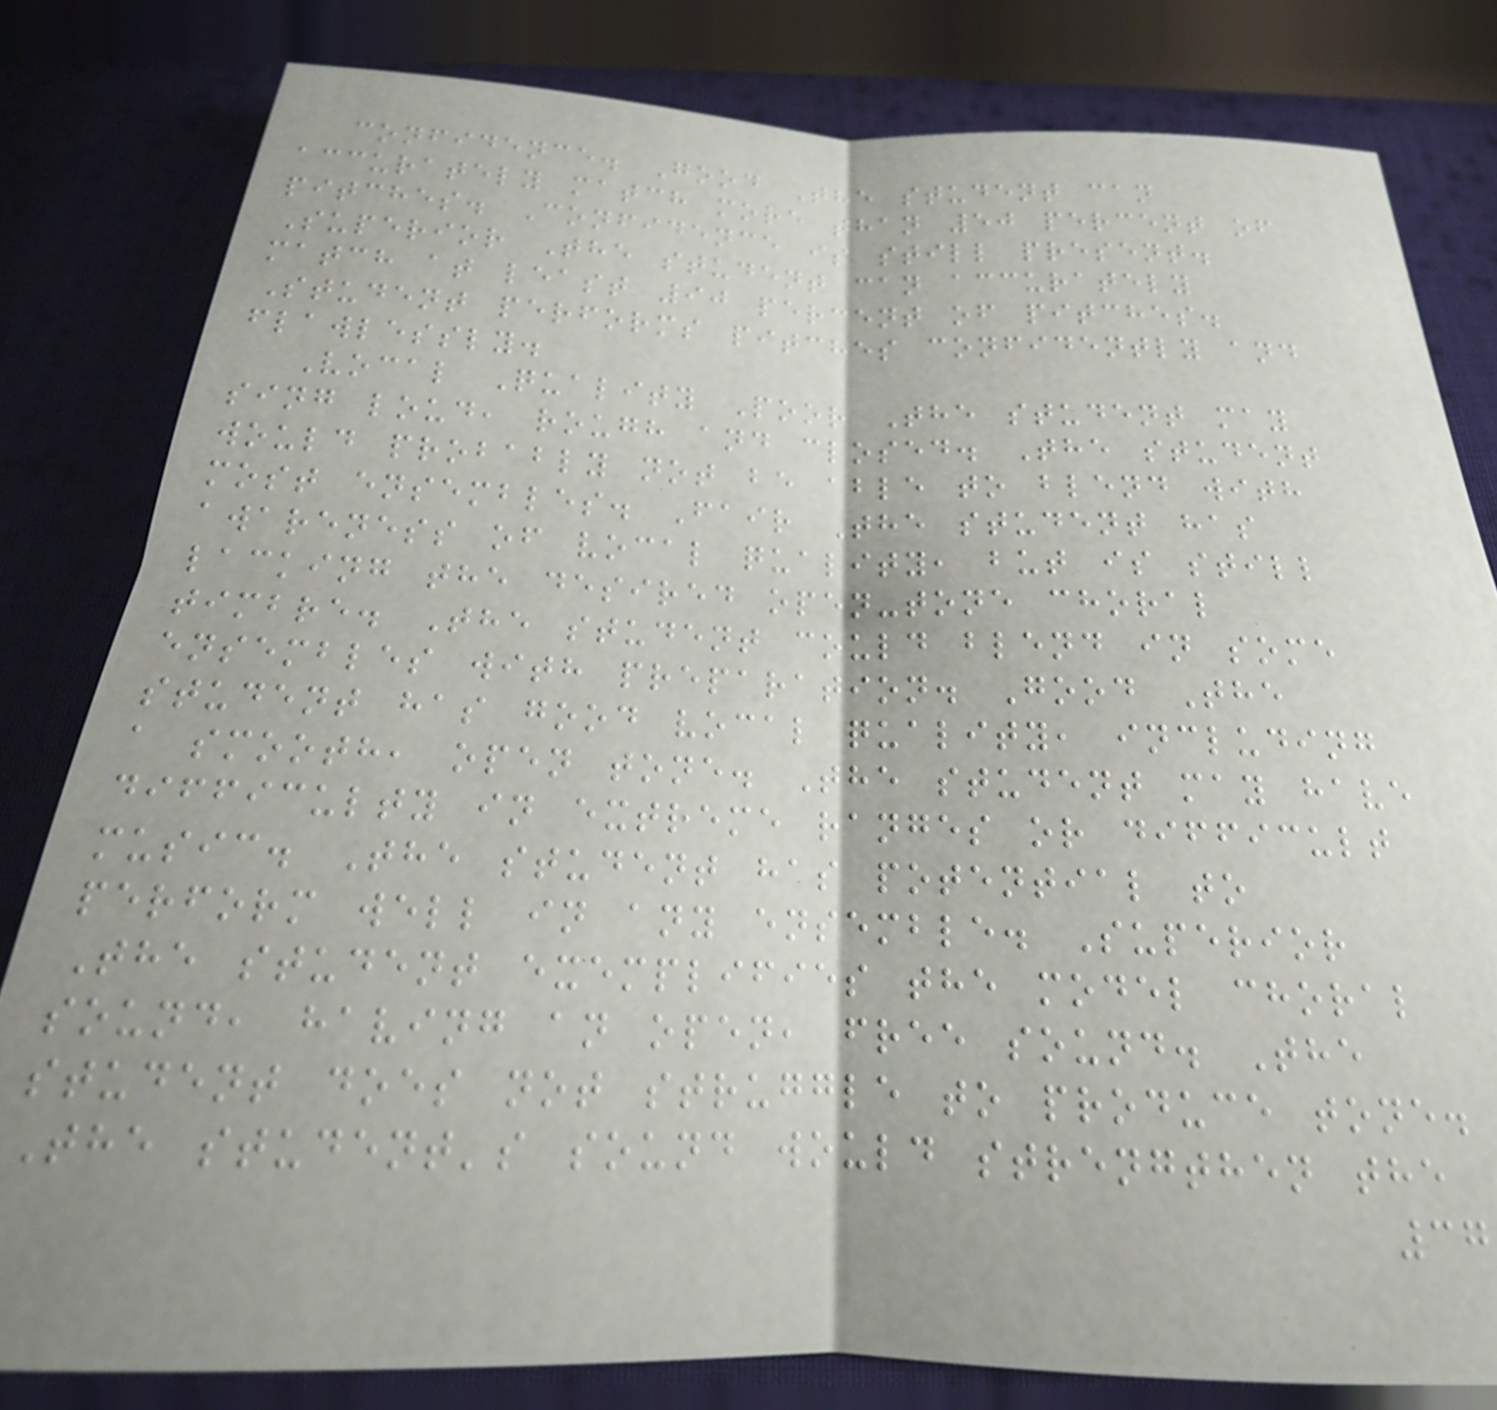confidence. Good The student can
accurately match more than 50 percent of
pitches. Confidence is still present.
Superior The student can accurately
match at least 90 percent of pitches.
Student performs pitches confidently and
flawlessly.
Vocal Quality Poor The student may
sing loud, rough and closed. The student
would probably not be able to blend with
most ensembles. Fair The student has
awareness of vocal quality, but is still
lacking the desired open-tone choral
timbre. The student could blend in some
ensembles with preparation. Good The
student has good vocal quality, including
a smooth, open tone. The student may have
difficulty in extreme ranges or difficult
music. The student has potential to
perform well in any ensemble. Superior
The student exemplifies the model choral
sound, having an open, free sound. The
student does not struggle to produce tone.
The student's sound would strengthen the
37
